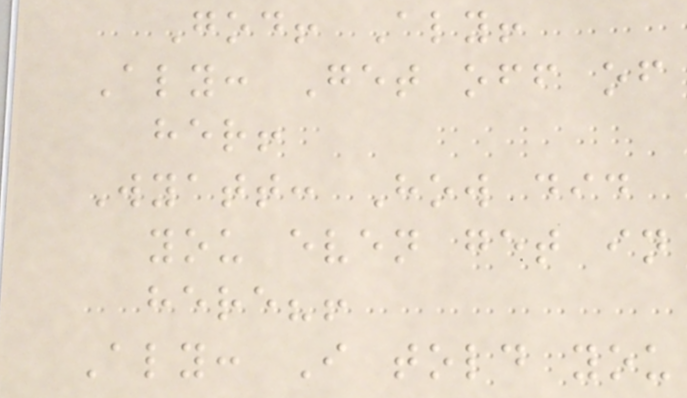God! Aly!
Aly: Get off of
her!
Wyatt: How did
you even get in
here?!
Aly: I told you
